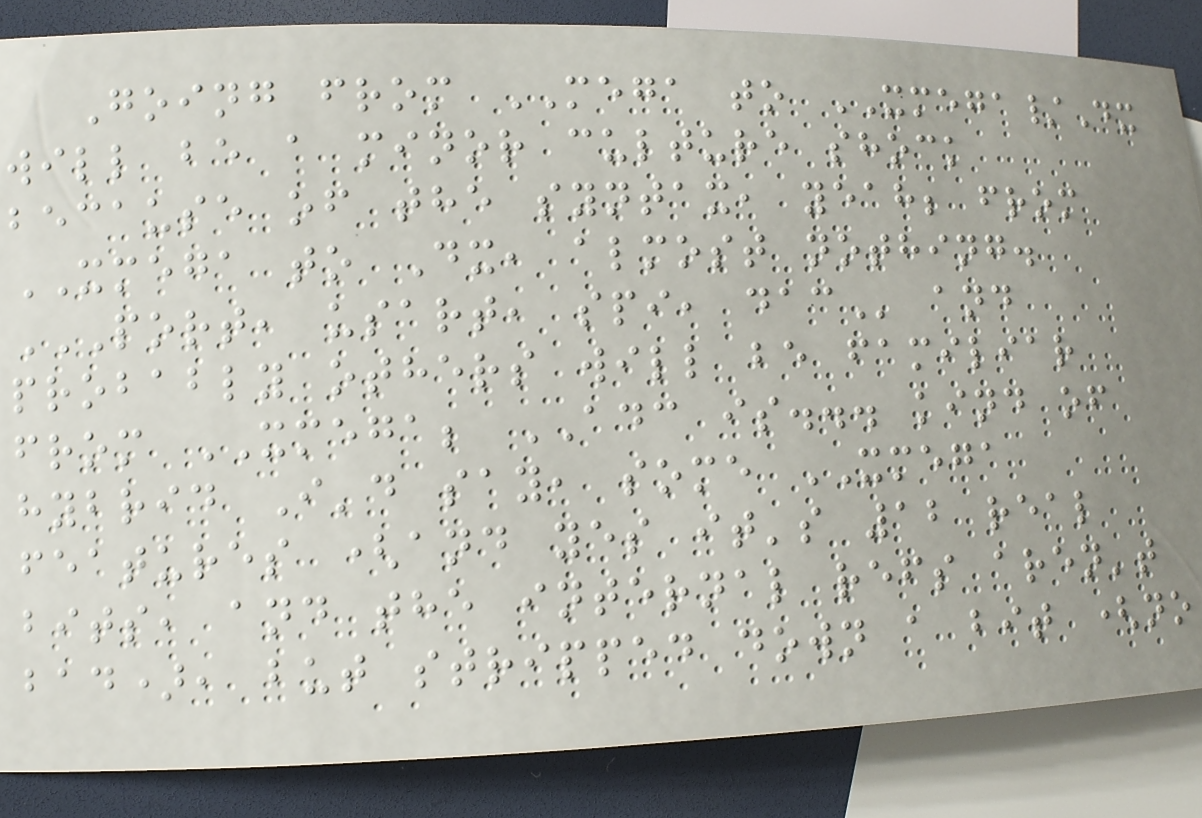Going from MEGA to XMEGA/Dx
will be a minor culture shock
because of the syntax, yeah; from
XMEGA to Dx, almost nothing.
PORT, USART, SPI, DAC and
probably others will be familiar
from XMEGA; ADC is... kind of
hybrid I'd say, some XMEGA
features (and yes it's 12 real
bits, and the internal refs aren't
bad), but stripped down a bit (no
